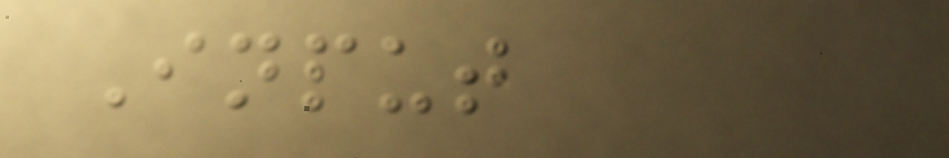Input
